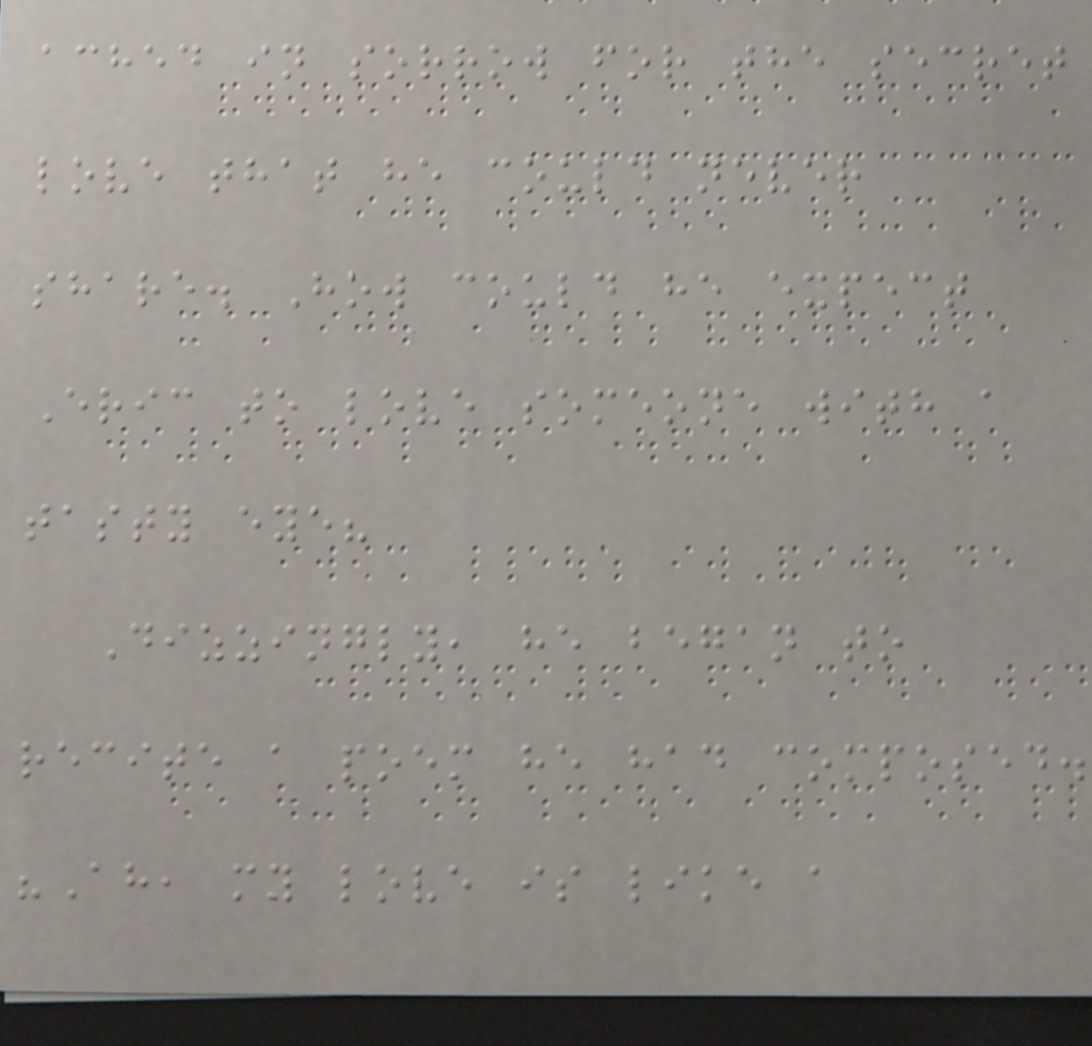ached in sorrow for the secret
love that he could never
share. How could he expect
Eric to love someone with a
tasty eye?
Dizzingly, he began to
recite a poem he had composed.
"Ah, my love is like a
